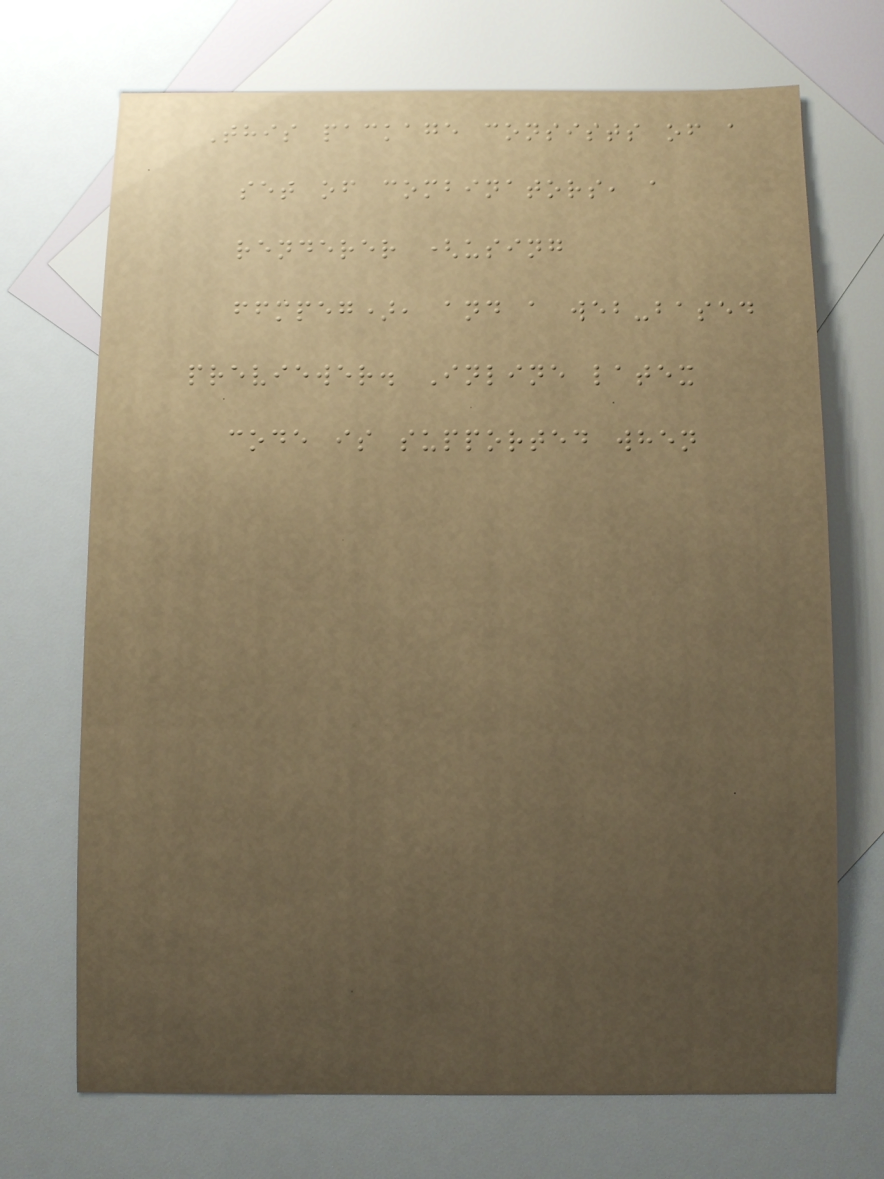This package consists of a
set of combinators, a
renderer (using
ffmpeg), and a web-based
previewer. Inline latex
code is supported when
